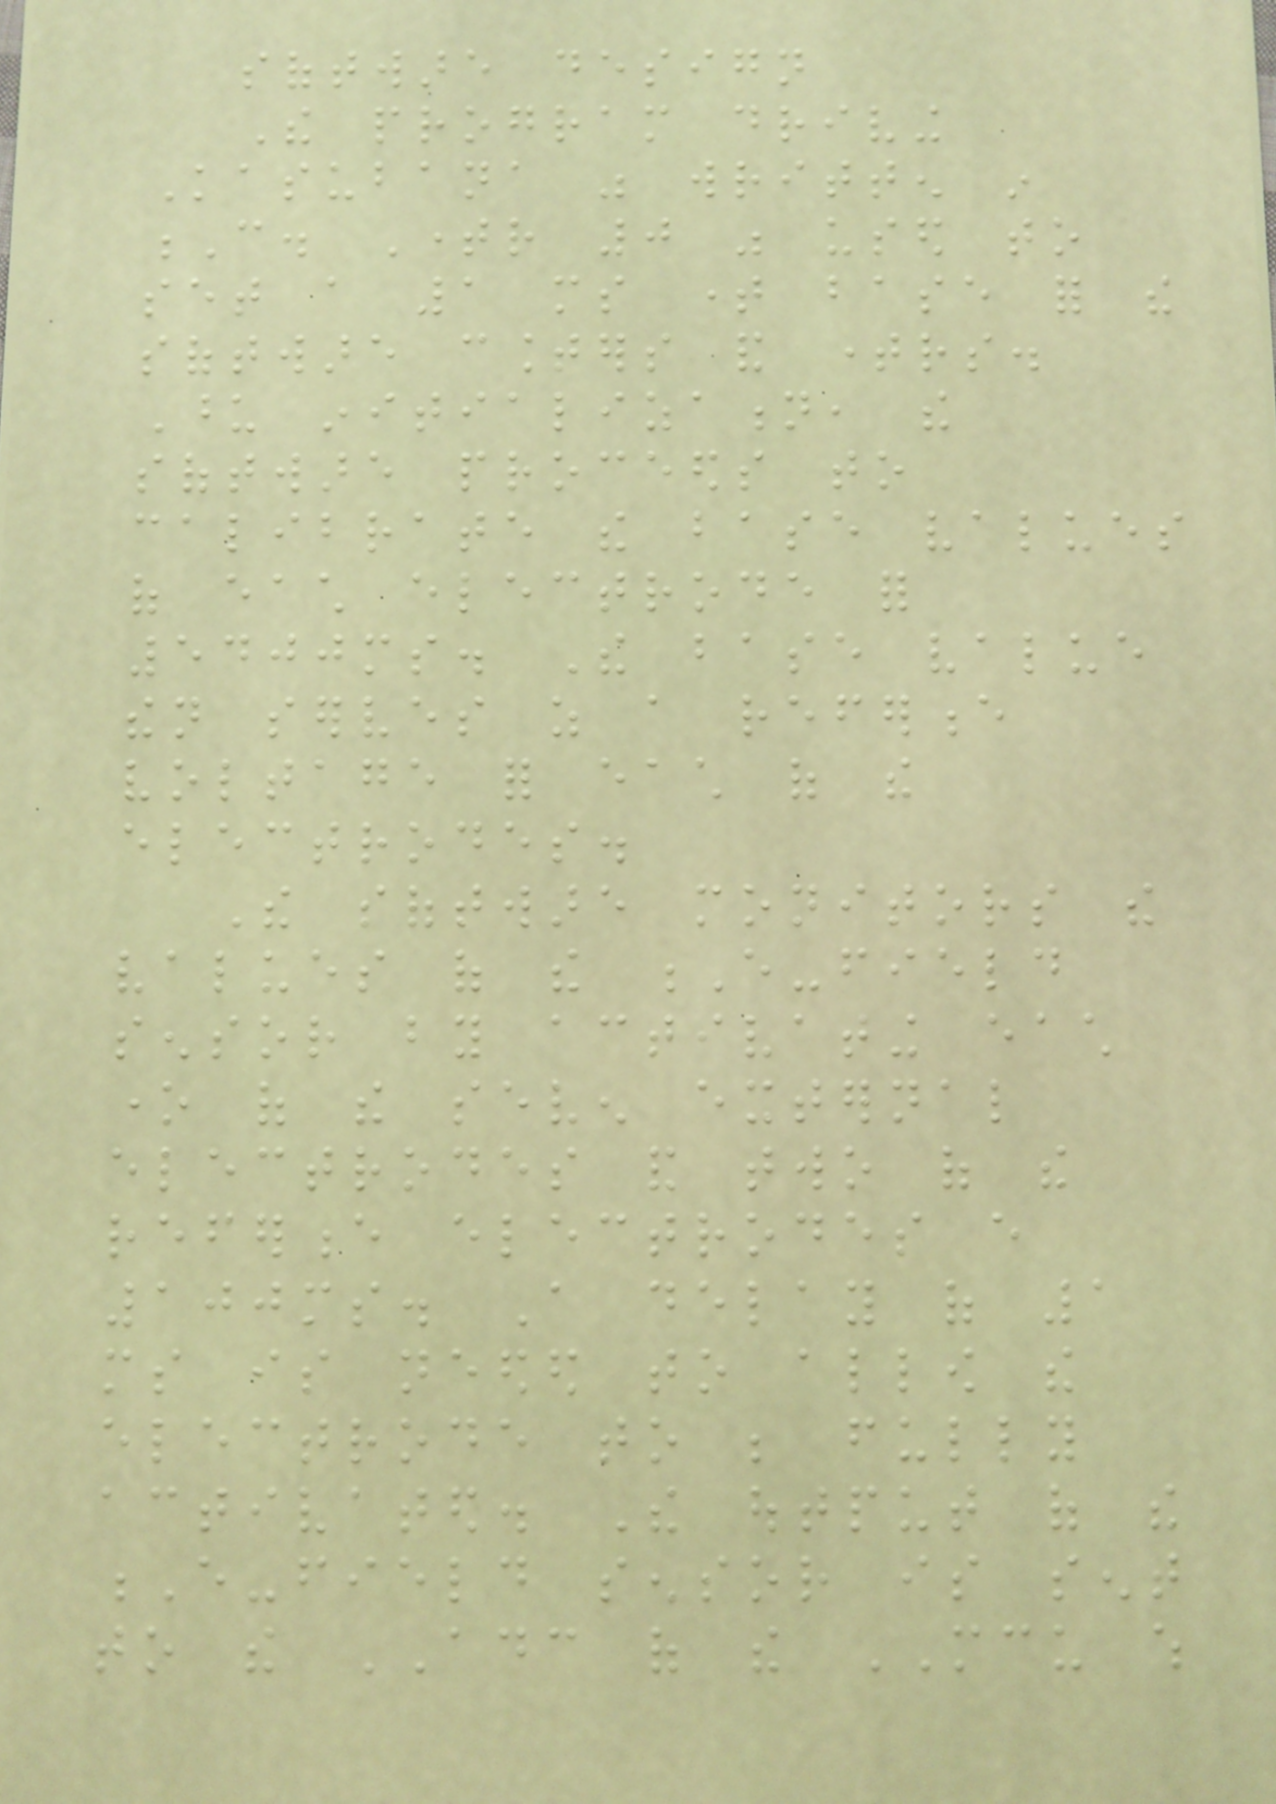software design
The program driving
Kasubana was written in
C. Timer 0 was used to
set a 1 ms time base for the
software counters and timers.
Upon initialization, the
software proceeds to
calibrate the base values
of each electrode for
5400ms. The base value
then serves as a reference
voltage for each of the
electrodes.
The software monitors the
values of the E-field
sensor by activating each
one of the seven external
electrodes and two of the
reference electrodes every
100ms. A delay of 1
ms is needed to allow the
electrode to be fully
activated. The output of the
E-field sensor is sent
to the ADC of the MCU which
